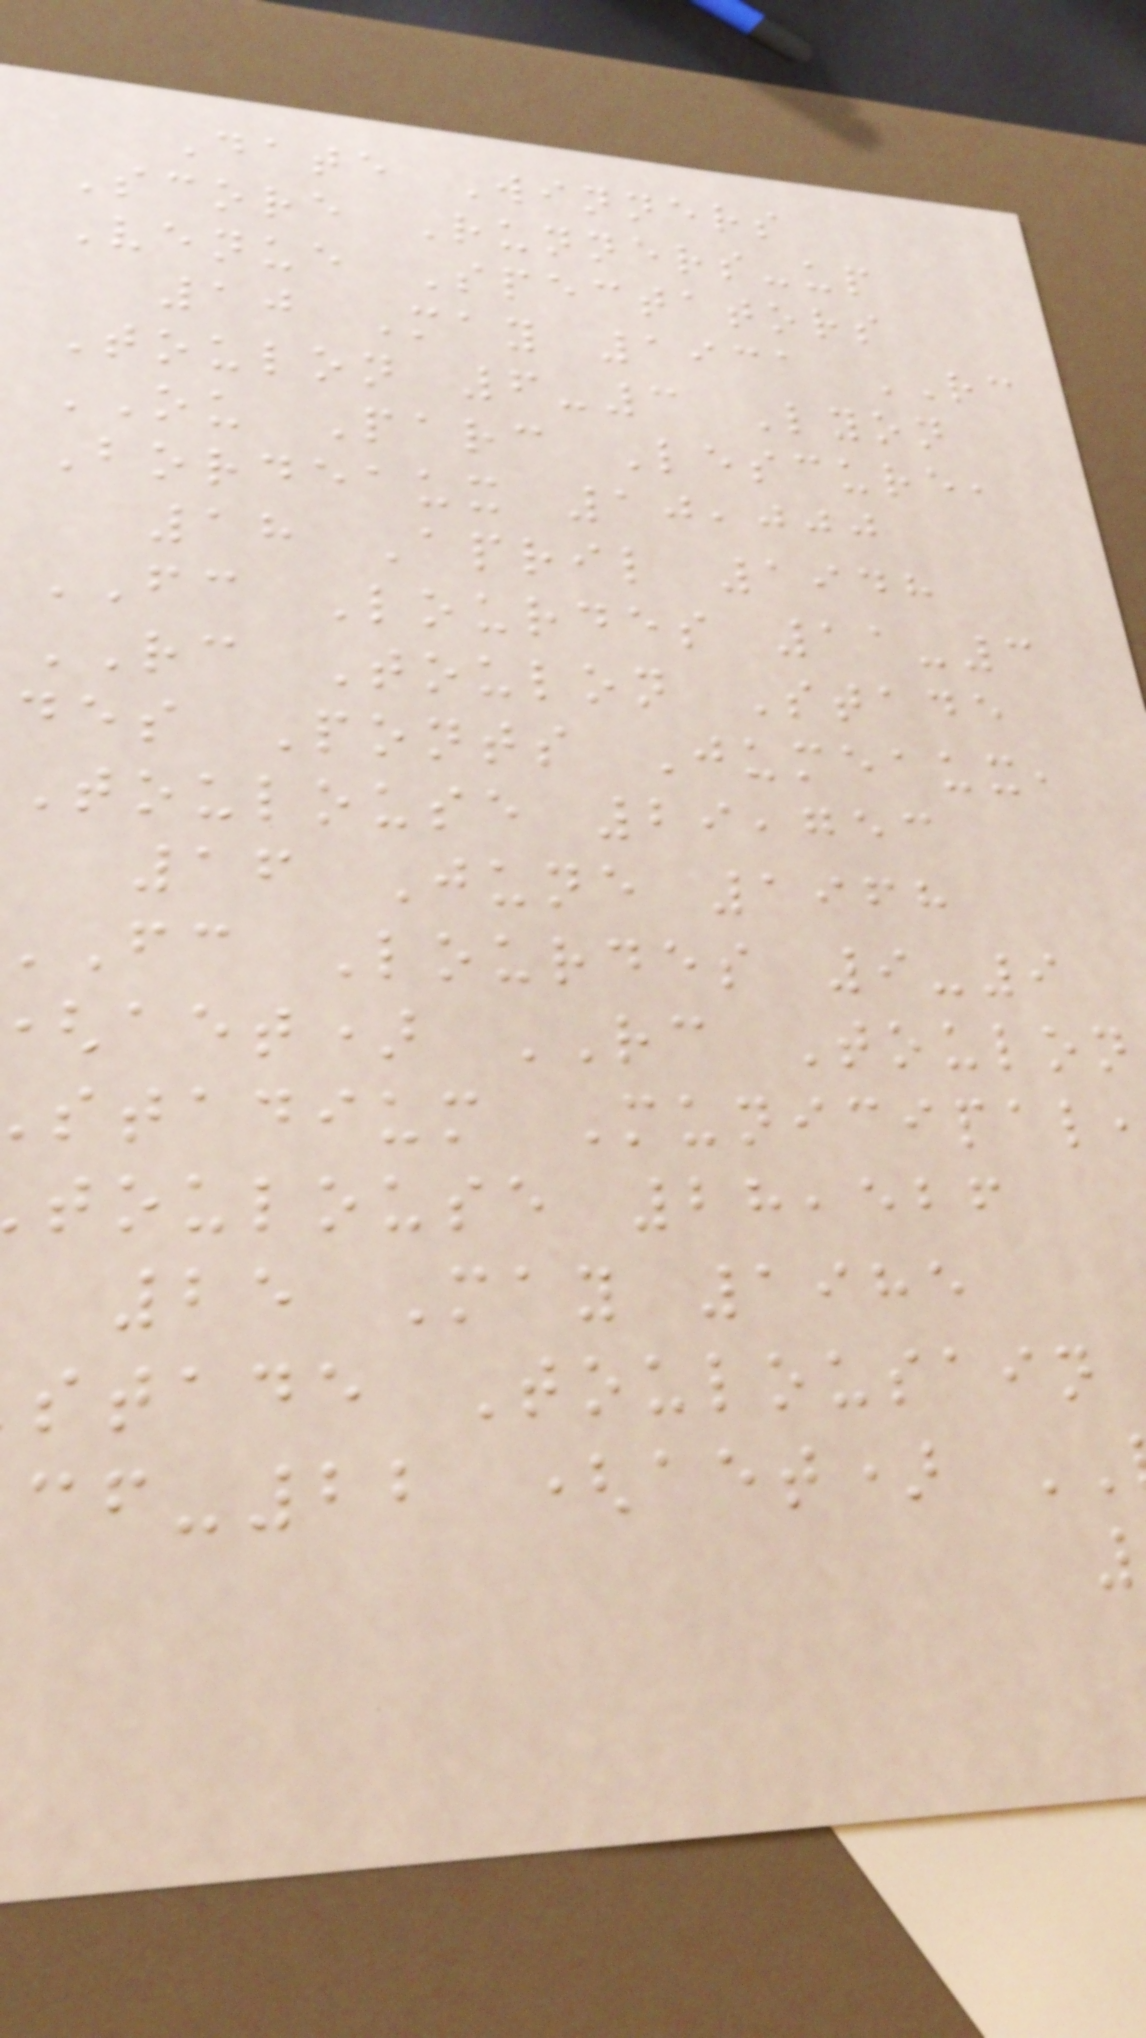Date Winners
Score Runners-up
Venue Spectators
10 May 1931 RC
Toulon 6-3 Lyon
OU Parc Lescure,
Bordeaux 10,000
18 April 1948
FC Lourdes 11-3
RC Toulon Stade
des Ponts Jumeaux,
Toulouse 29,753
16 June 1968
fc Lourdes 9-9
aet) RC Toulon
stadium Municipal
toulouse 28,526
25 May 1985
stade Toulousain
-22 (aet)
